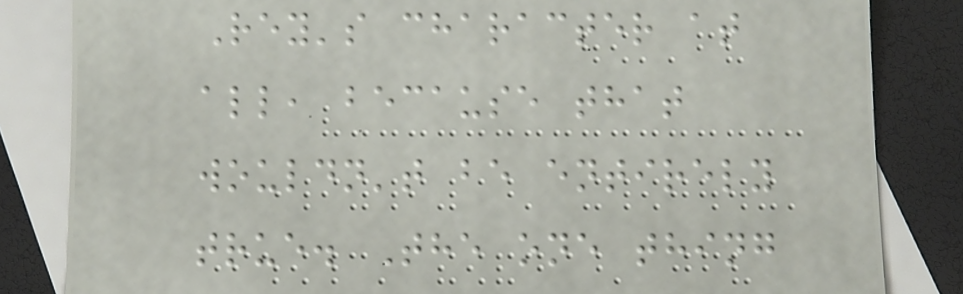Rey's character at
all, because that
wouldn't be entirely
true. The one thing
